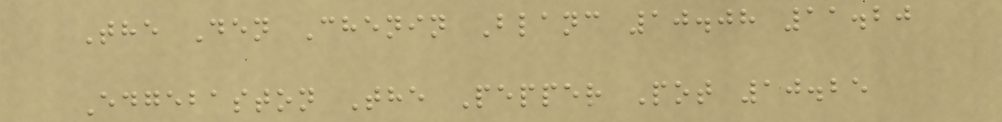The Den Chenin Blanc 10.08 11.20
Edgebaston The Pepper Pot 10.25
